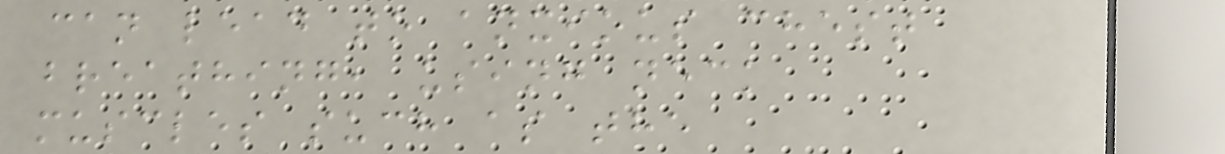can lead to anxious chest
breathing, using neck
muscles such as the
